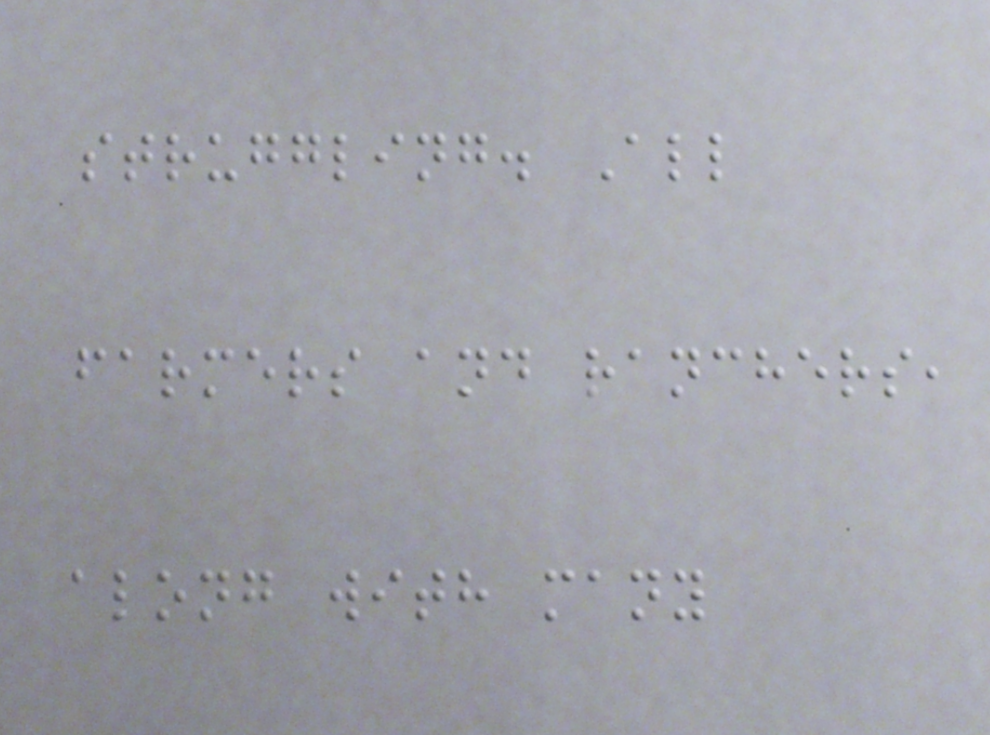struggling. All
farmers and ranchers,
along with many
